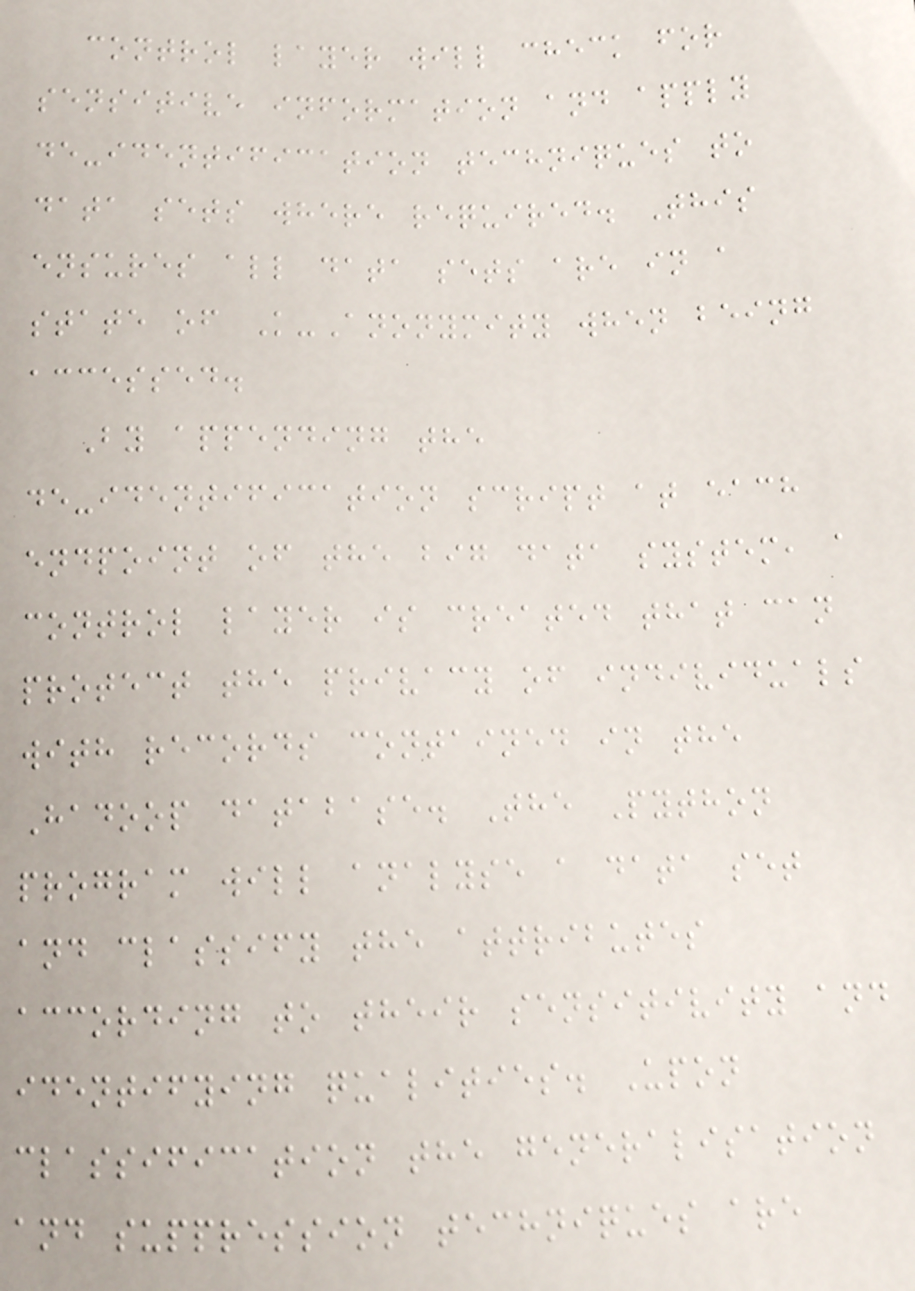control layer will check for
sensitive information and apply
de-identification techniques to
data sets where required. This
ensures all data sets are in a
state of K-Anonymity when being
accessed.
By appending the
de-identification script at each
endpoint of the big data system, a
control layer is created that can
protect the privacy of individuals
with records contained in the
Hadoop database. The Python
program will analyse a data set
and classify the attributes
according to their sensitivity and
identifying qualities. Upon
classification the generalisation
and suppression techniques are
